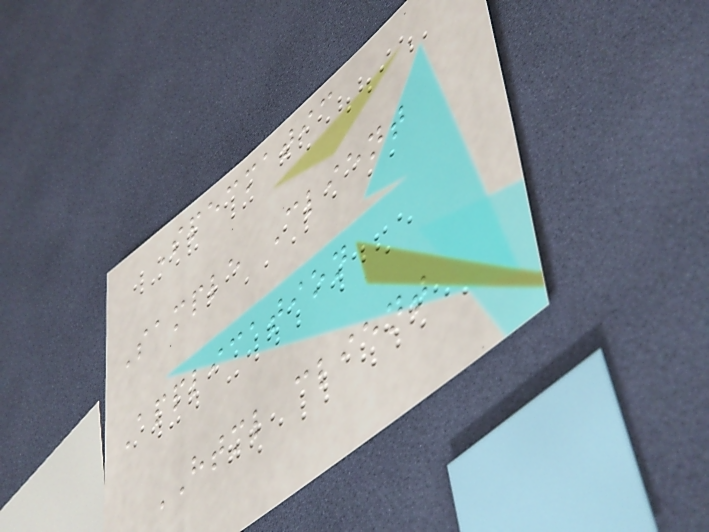Specmatic
Sample Client
Application
HTML client
